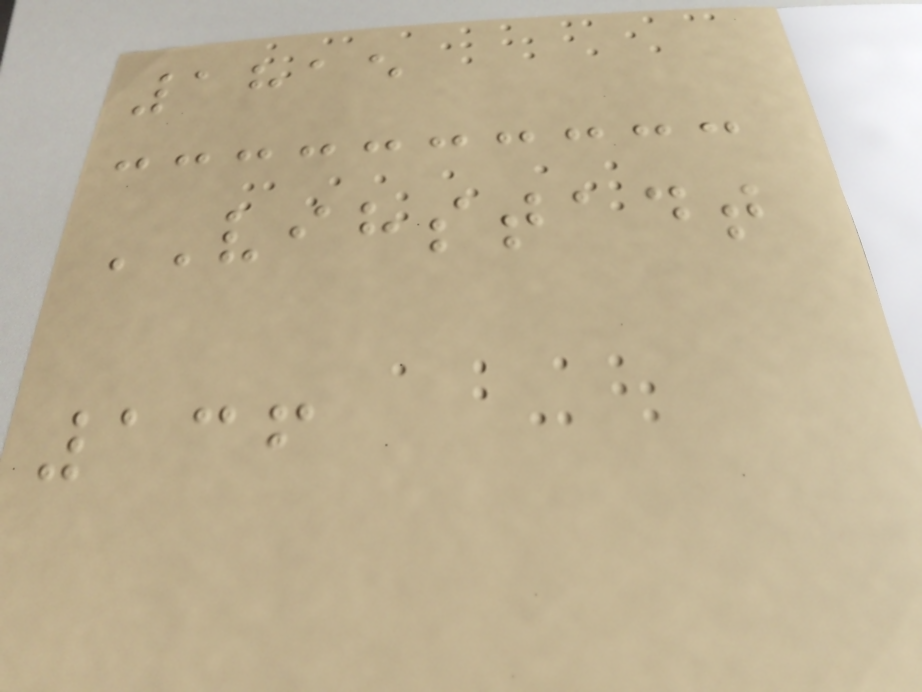1815
VIHSTADT
136
